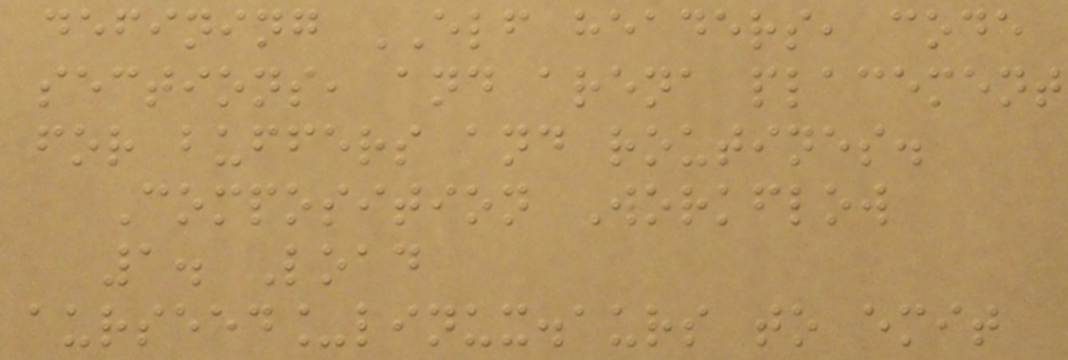defining ELF headers, code
sections, and arena placement
for buffers and routines.
Composition Workflow
1. Load
aurseed_linux.aurs to emit
